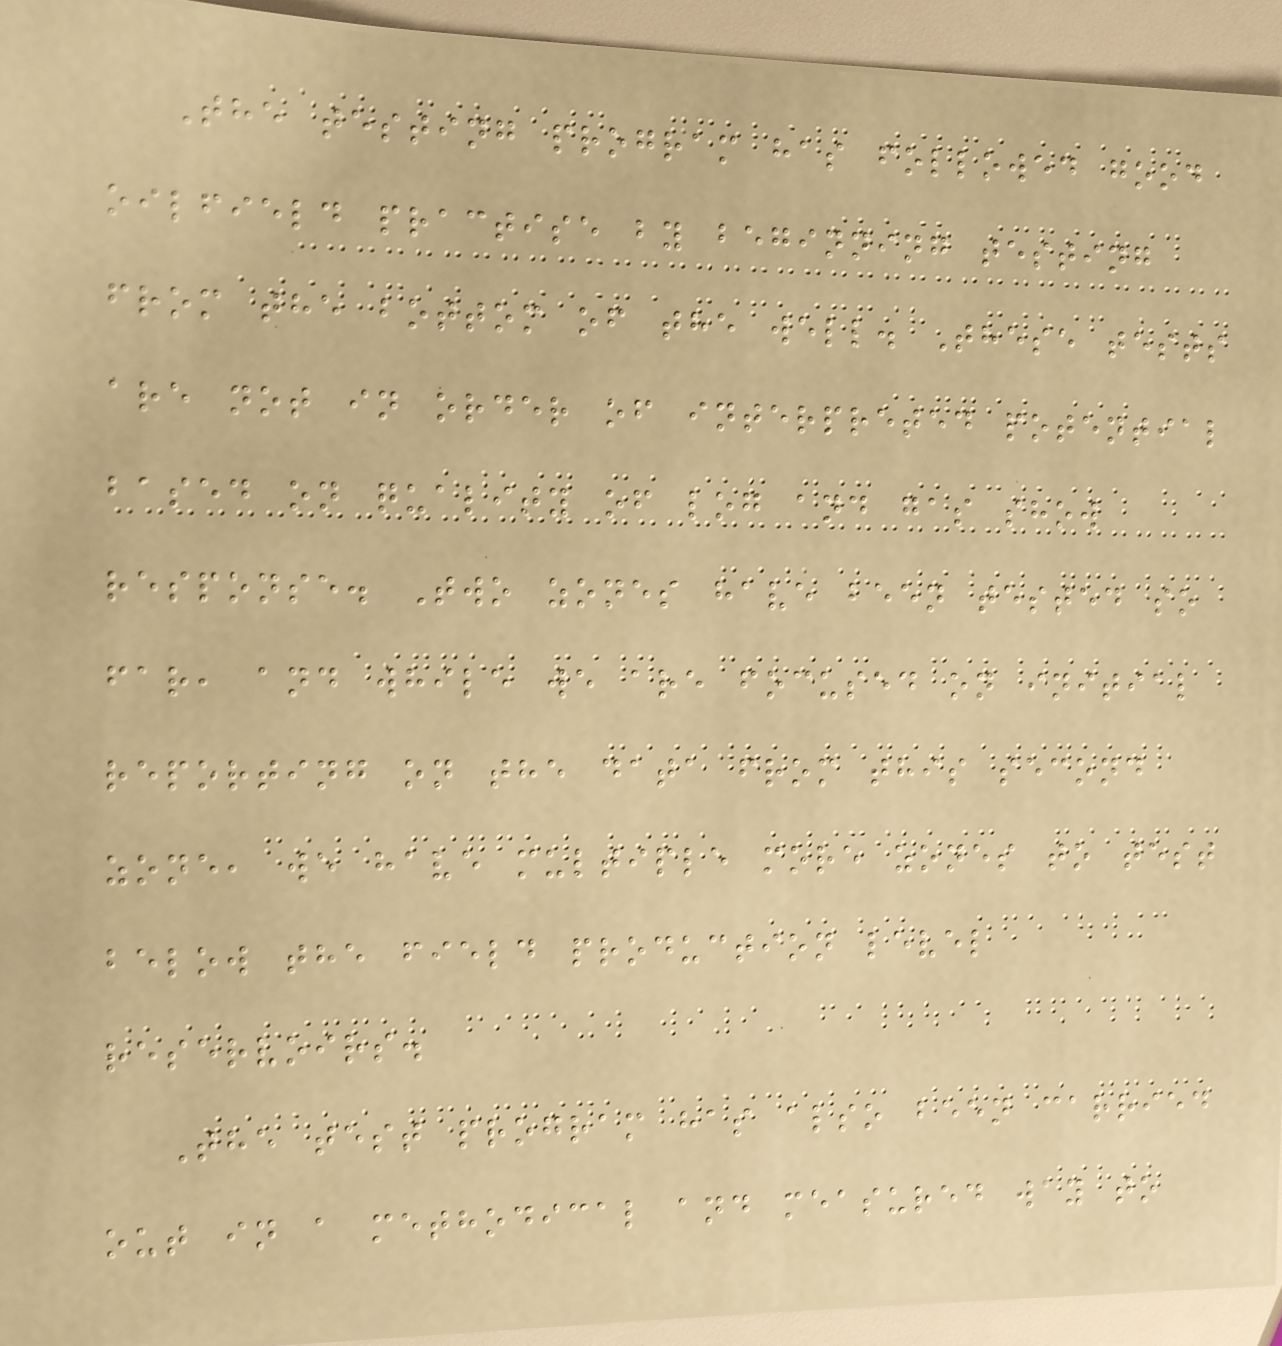The testing program has followed good
oilfield practise by beginning testing
from the bottom of the well. These tests
are not in order of interpreted potential
based on quality of log and gas show
response. Two zones have been tested so
far, and while we are focused on initial
reporting on the data from this second
zone, we have multiple more zones to test
below the field production level
reservoirs.
The test program has also been carried
out in a methodical and measured way to
